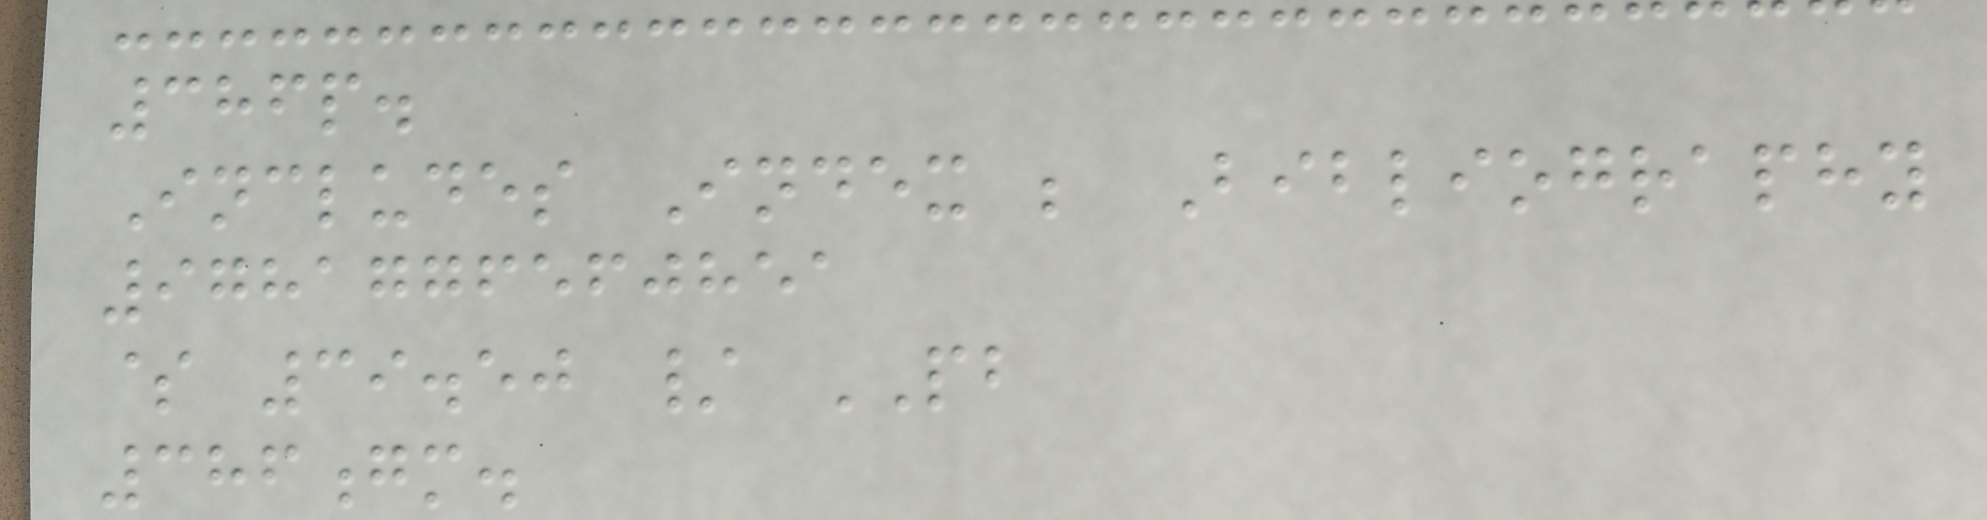386p.
Includes Index ; Bibliography
9781776560851
$ 39.50 / PB
386gm.
